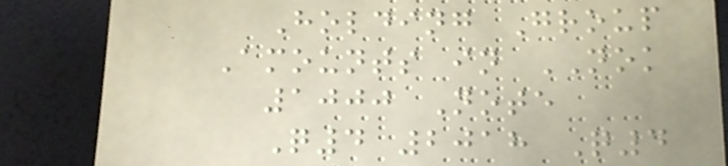Holding Group
Amounts in NOK
1000 Note
Q4 2018 Q4
